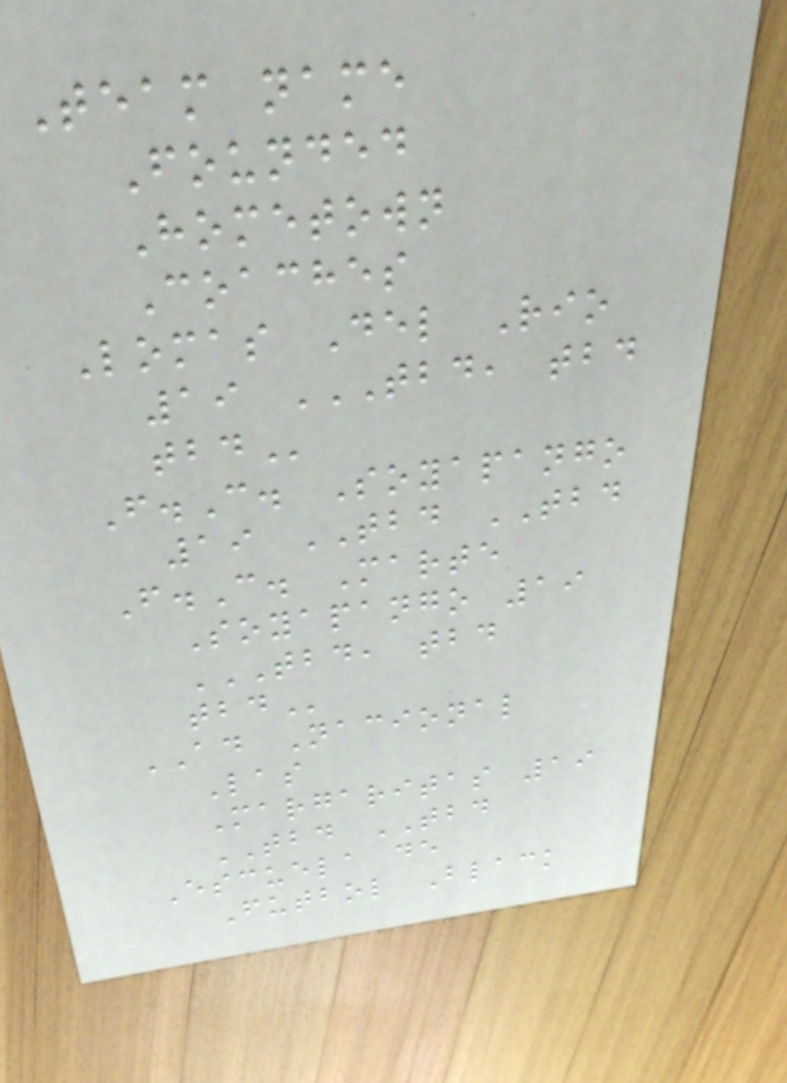Team name
Founded
Hometown
Coaches
Lomas Del Rio
19 TBD, TBD
TBD
F.C. Soyapango
19 TBD TBD
F.C. Marte
Soyapango 19
TBD, TBD
TBD
AD Nacional
Las
Margaritas 19
TBD TBD
Escuela de
Futbol Black
